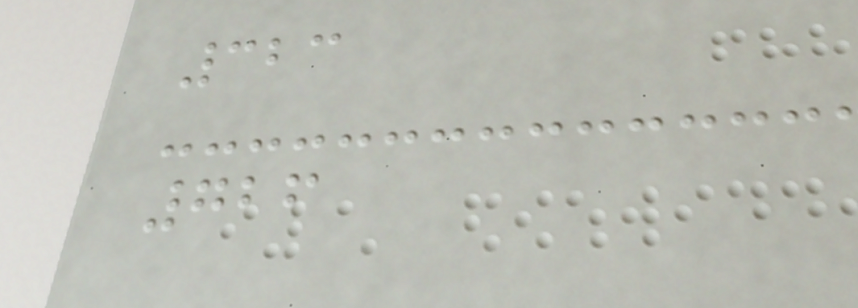323
726
